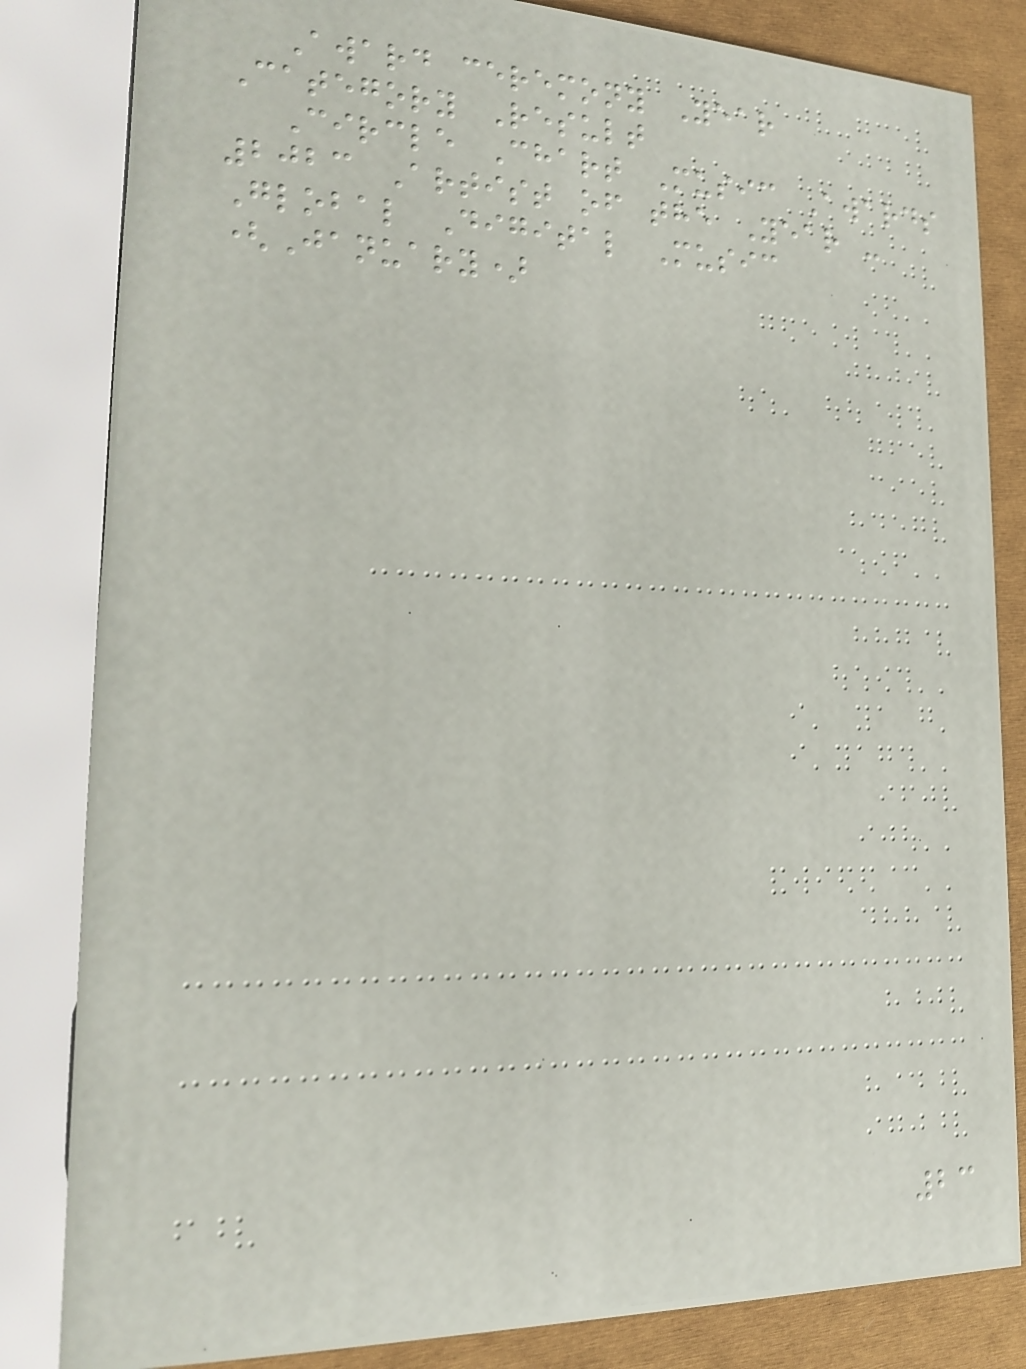Award ceremony Year
Category Result
Circle Chart Music Awards
2023 Artist of the Year -
Global Digital Music
(January)
23
